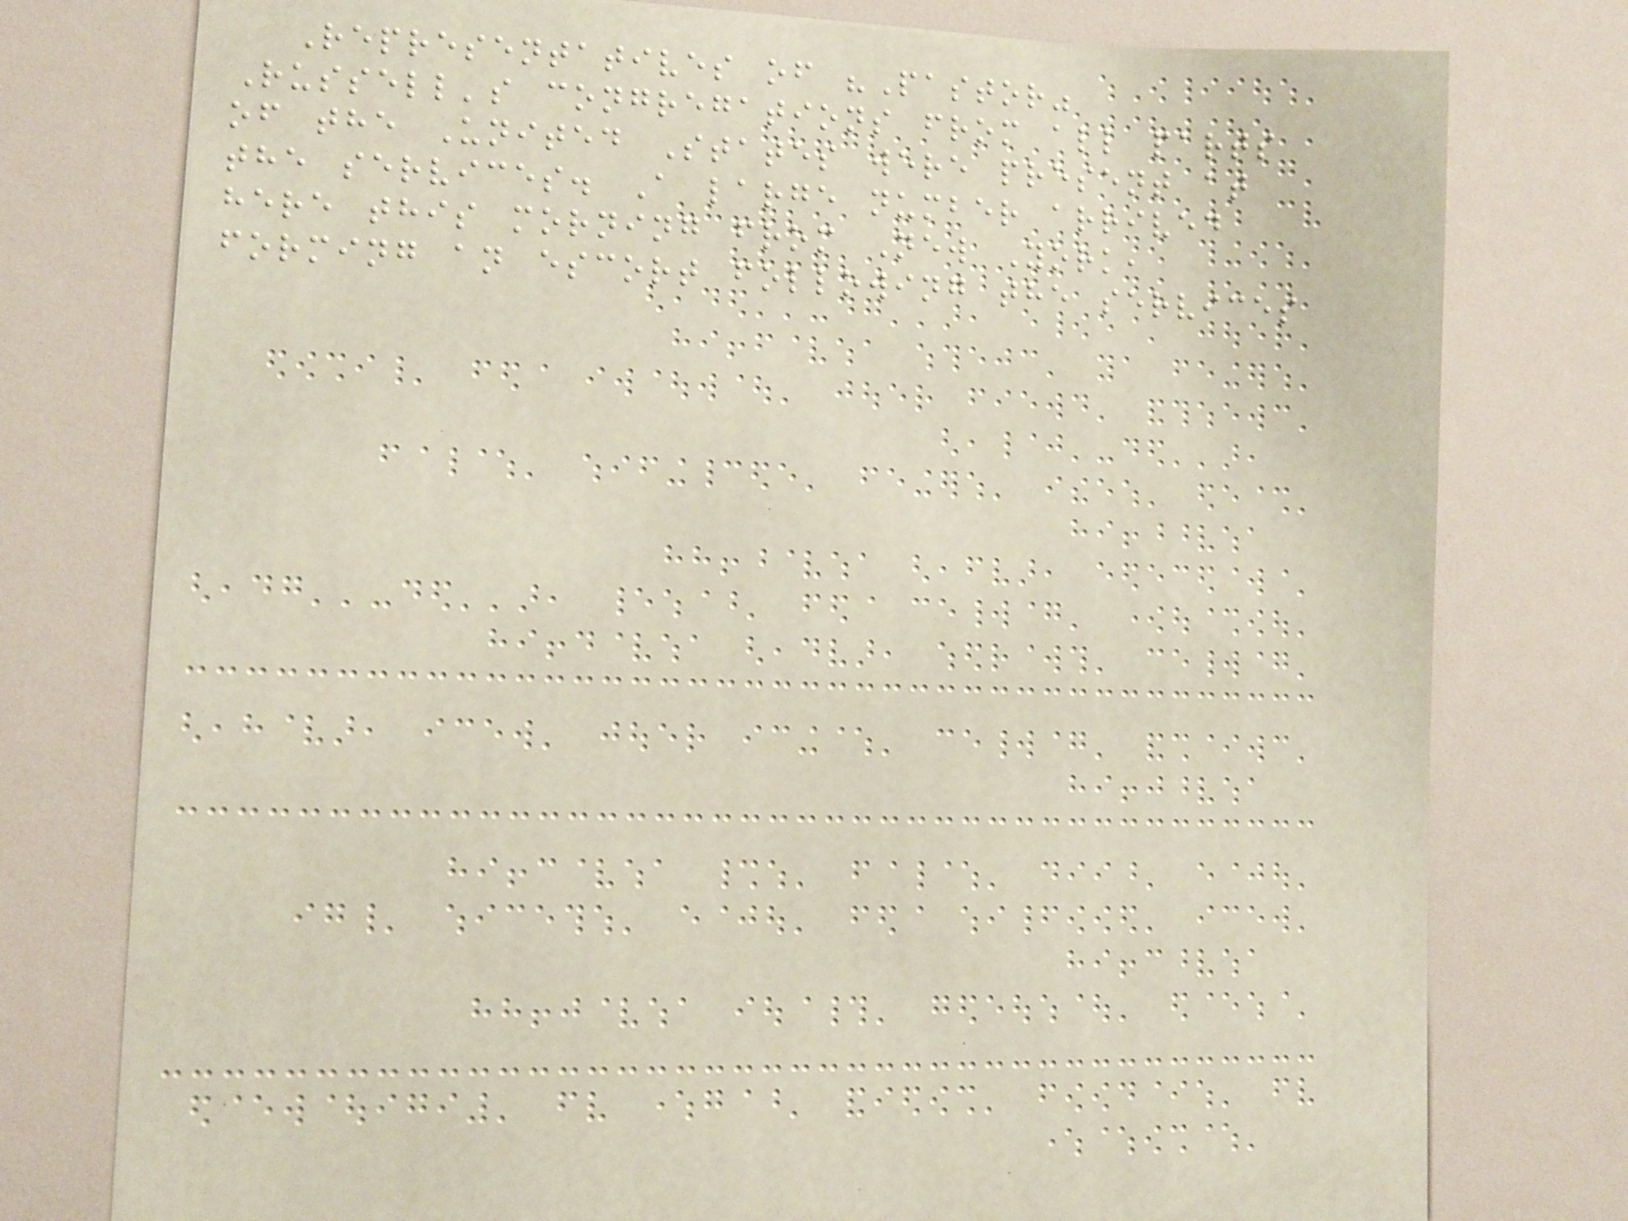Representatives of "Pastor"
Russell's congregations from all parts
of the United States were present at
the services. A large number arrived
here this morning from New York,
forming an escort following the services
